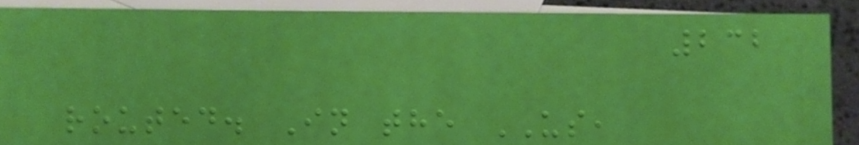232
routed. In the US,
